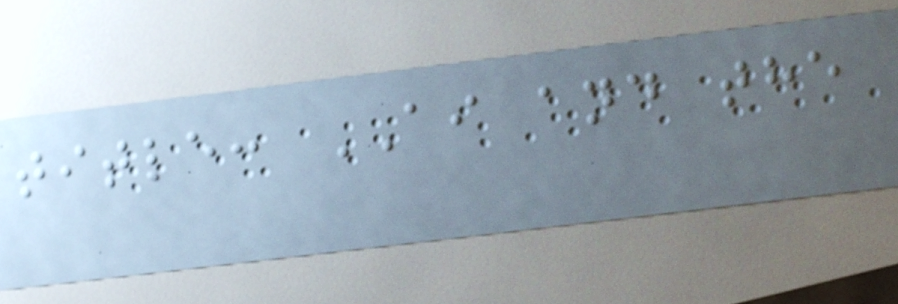title: AI and the
